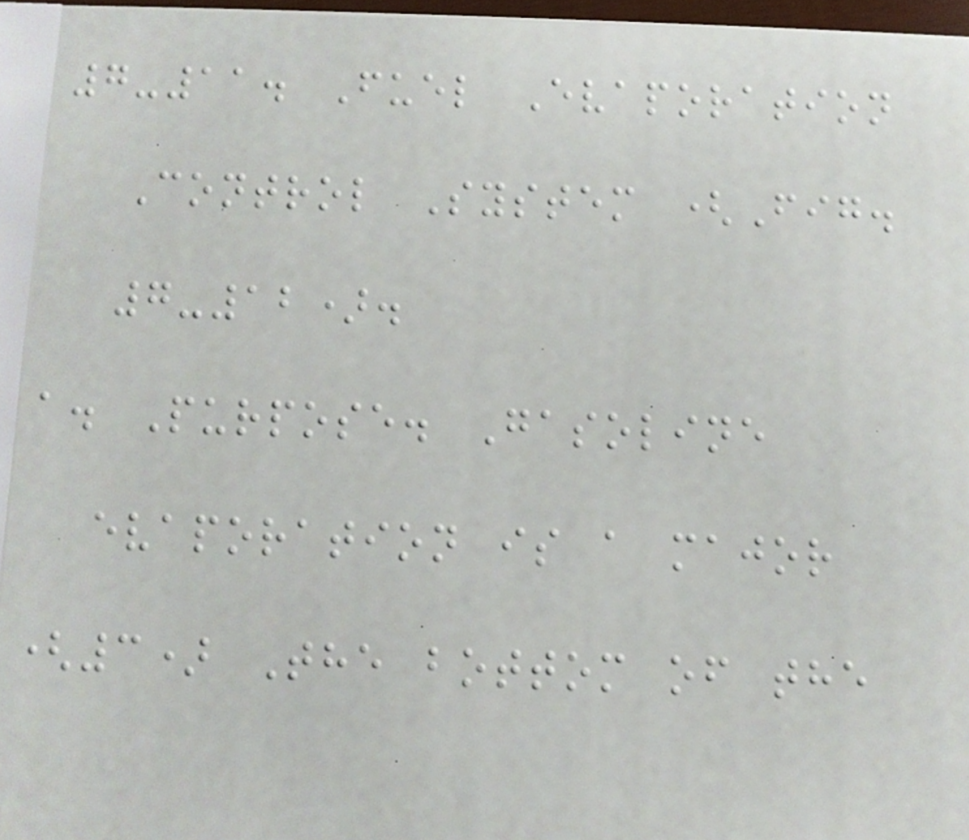7-11. Fuel Evaporation
Control System (Fig.
7-12).
a. Purpose. Gasoline
evaporation is a major
(3) The bottom of the
